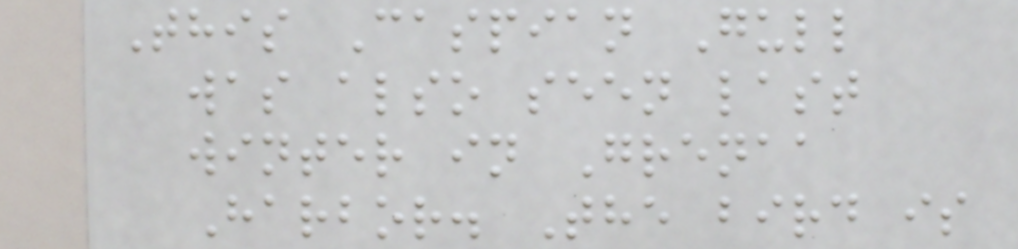This Caspian Gull
was also seen last
winter in Grenaa
Harbor. The bird is
